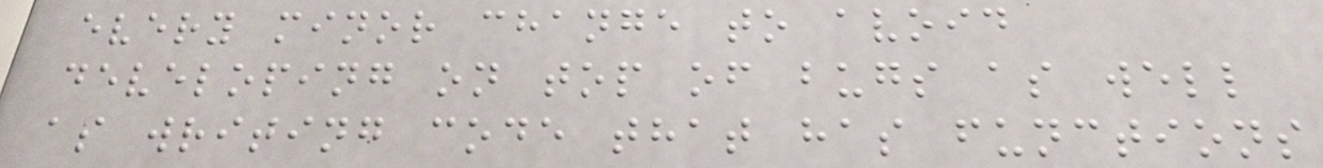every minor change to avoid
developing on top of bugs as well
as writing code that has functions
